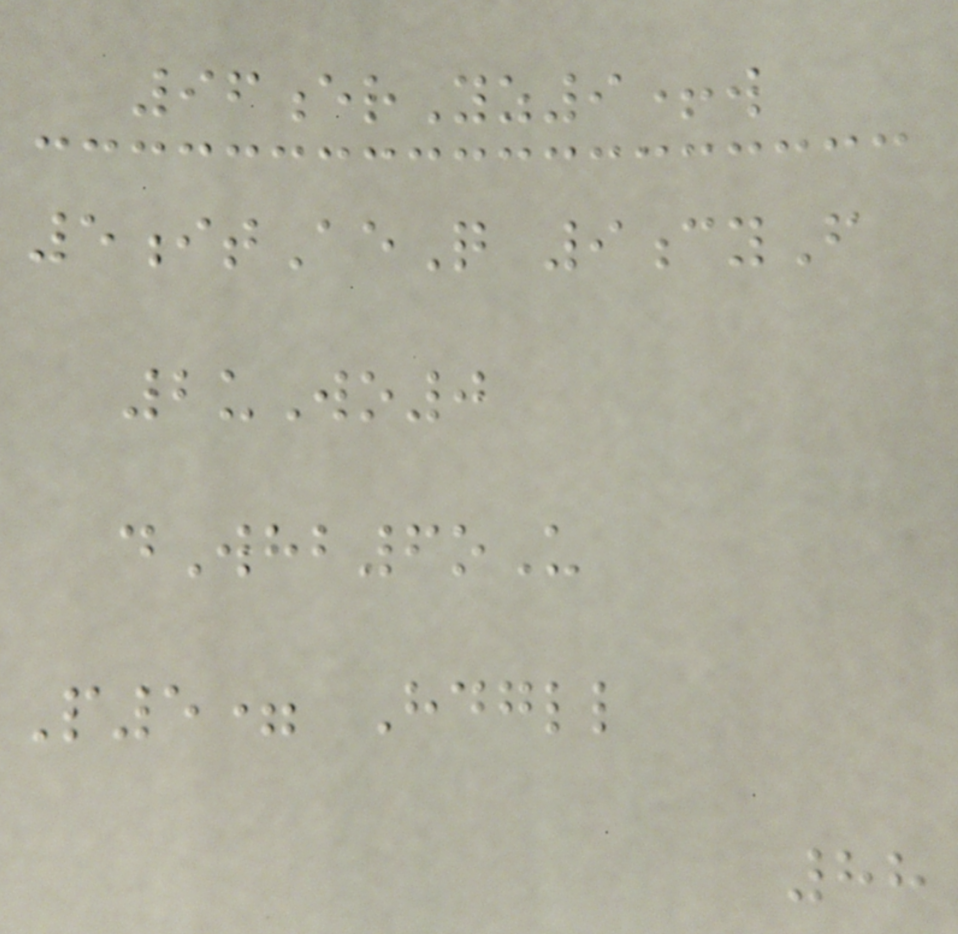96erYz9+w
5itAeQ 9cyF
2uWo0
dWhb6oU
P5= Hdgll
88
